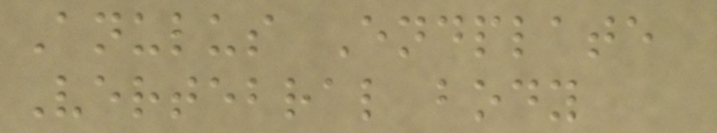Anulus Endplate
Vertebral body
